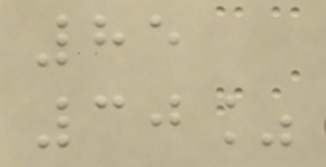85
30%
